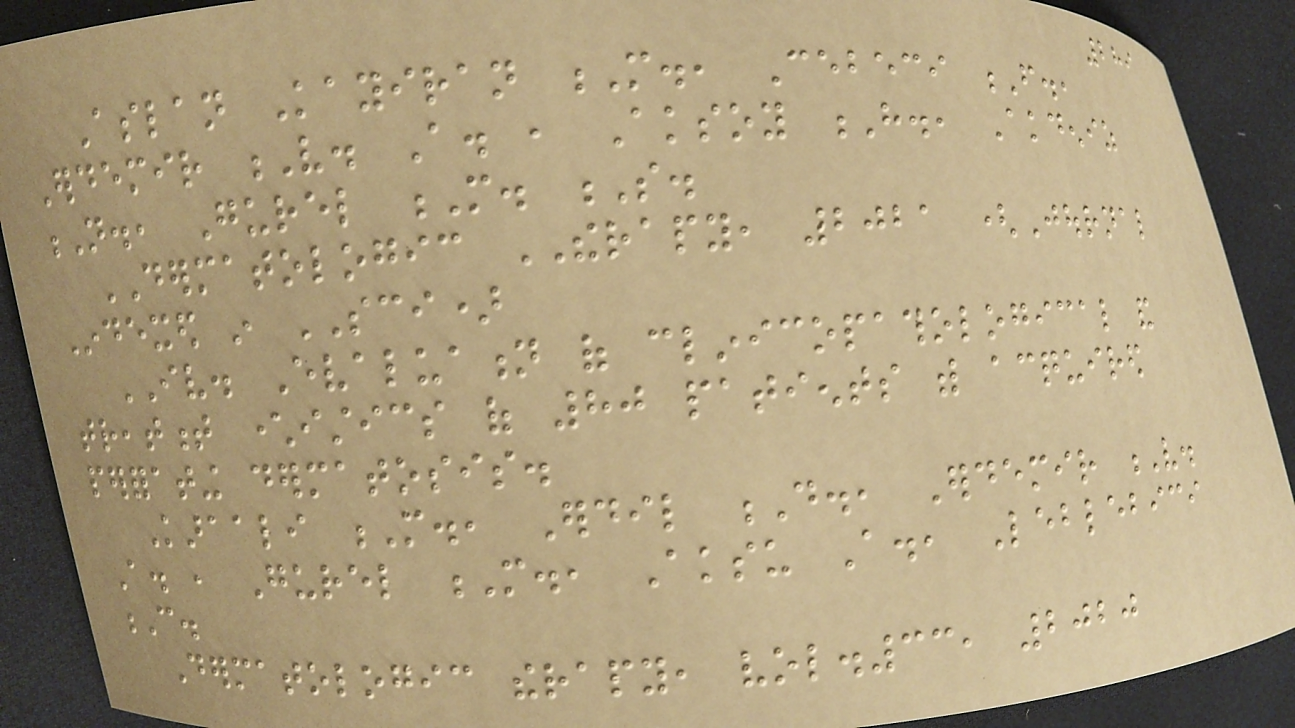289
Aslan Kayiran M., Cebeci F.,
Erdemir V. A. , Aksoy H., Akdeniz
N., Gurel M. S.
DERMATOLOGIC THERAPY, 2021 (Journal
Indexed in SCI)
IV. Evaluation of clinicopathological and
treatment characteristics of 80 patients with acquired
perforating dermatosis.
Karaali M., Erdil D., Erdemir V.
A. , Gurel M., Aksu A., Leblebici
C.
Dermatologic therapy, vol.33, 2020
